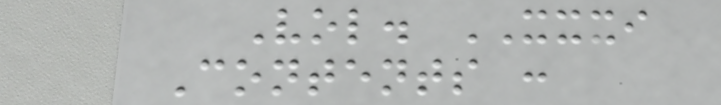Vol. XXXI
Contents :
